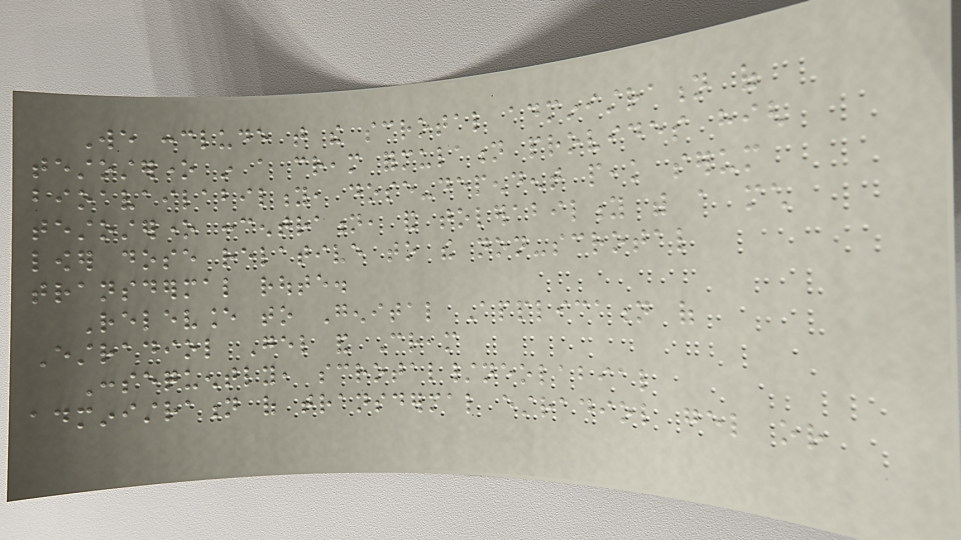We conclude that the scrotal administration of
testosterone in a cream formulation provides high
bioavailability, dose-dependent peak serum
testosterone concentration, and tolerability with a much
lower dose relative to the non-scrotal
transdermal route.
Relevance to Genital Application of
Estradiol Gel and Cream
Consequently, scrotal/neolabial
administration of transdermal estradiol gel or
